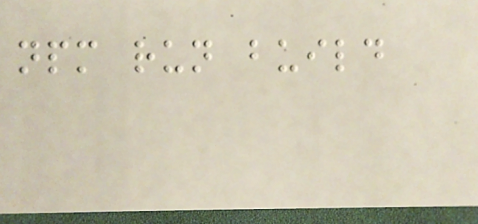npm run build
